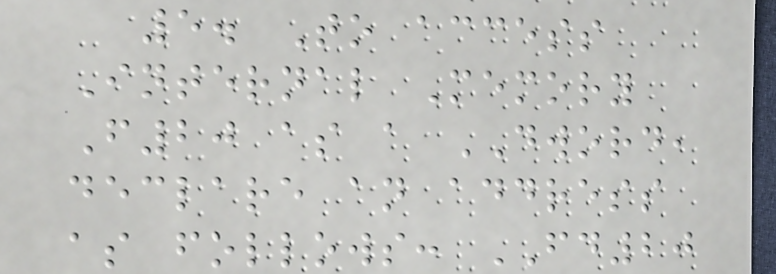5. To access
Internal Memory
F20 as a DWORD,
declare an address
as follows: FD20
